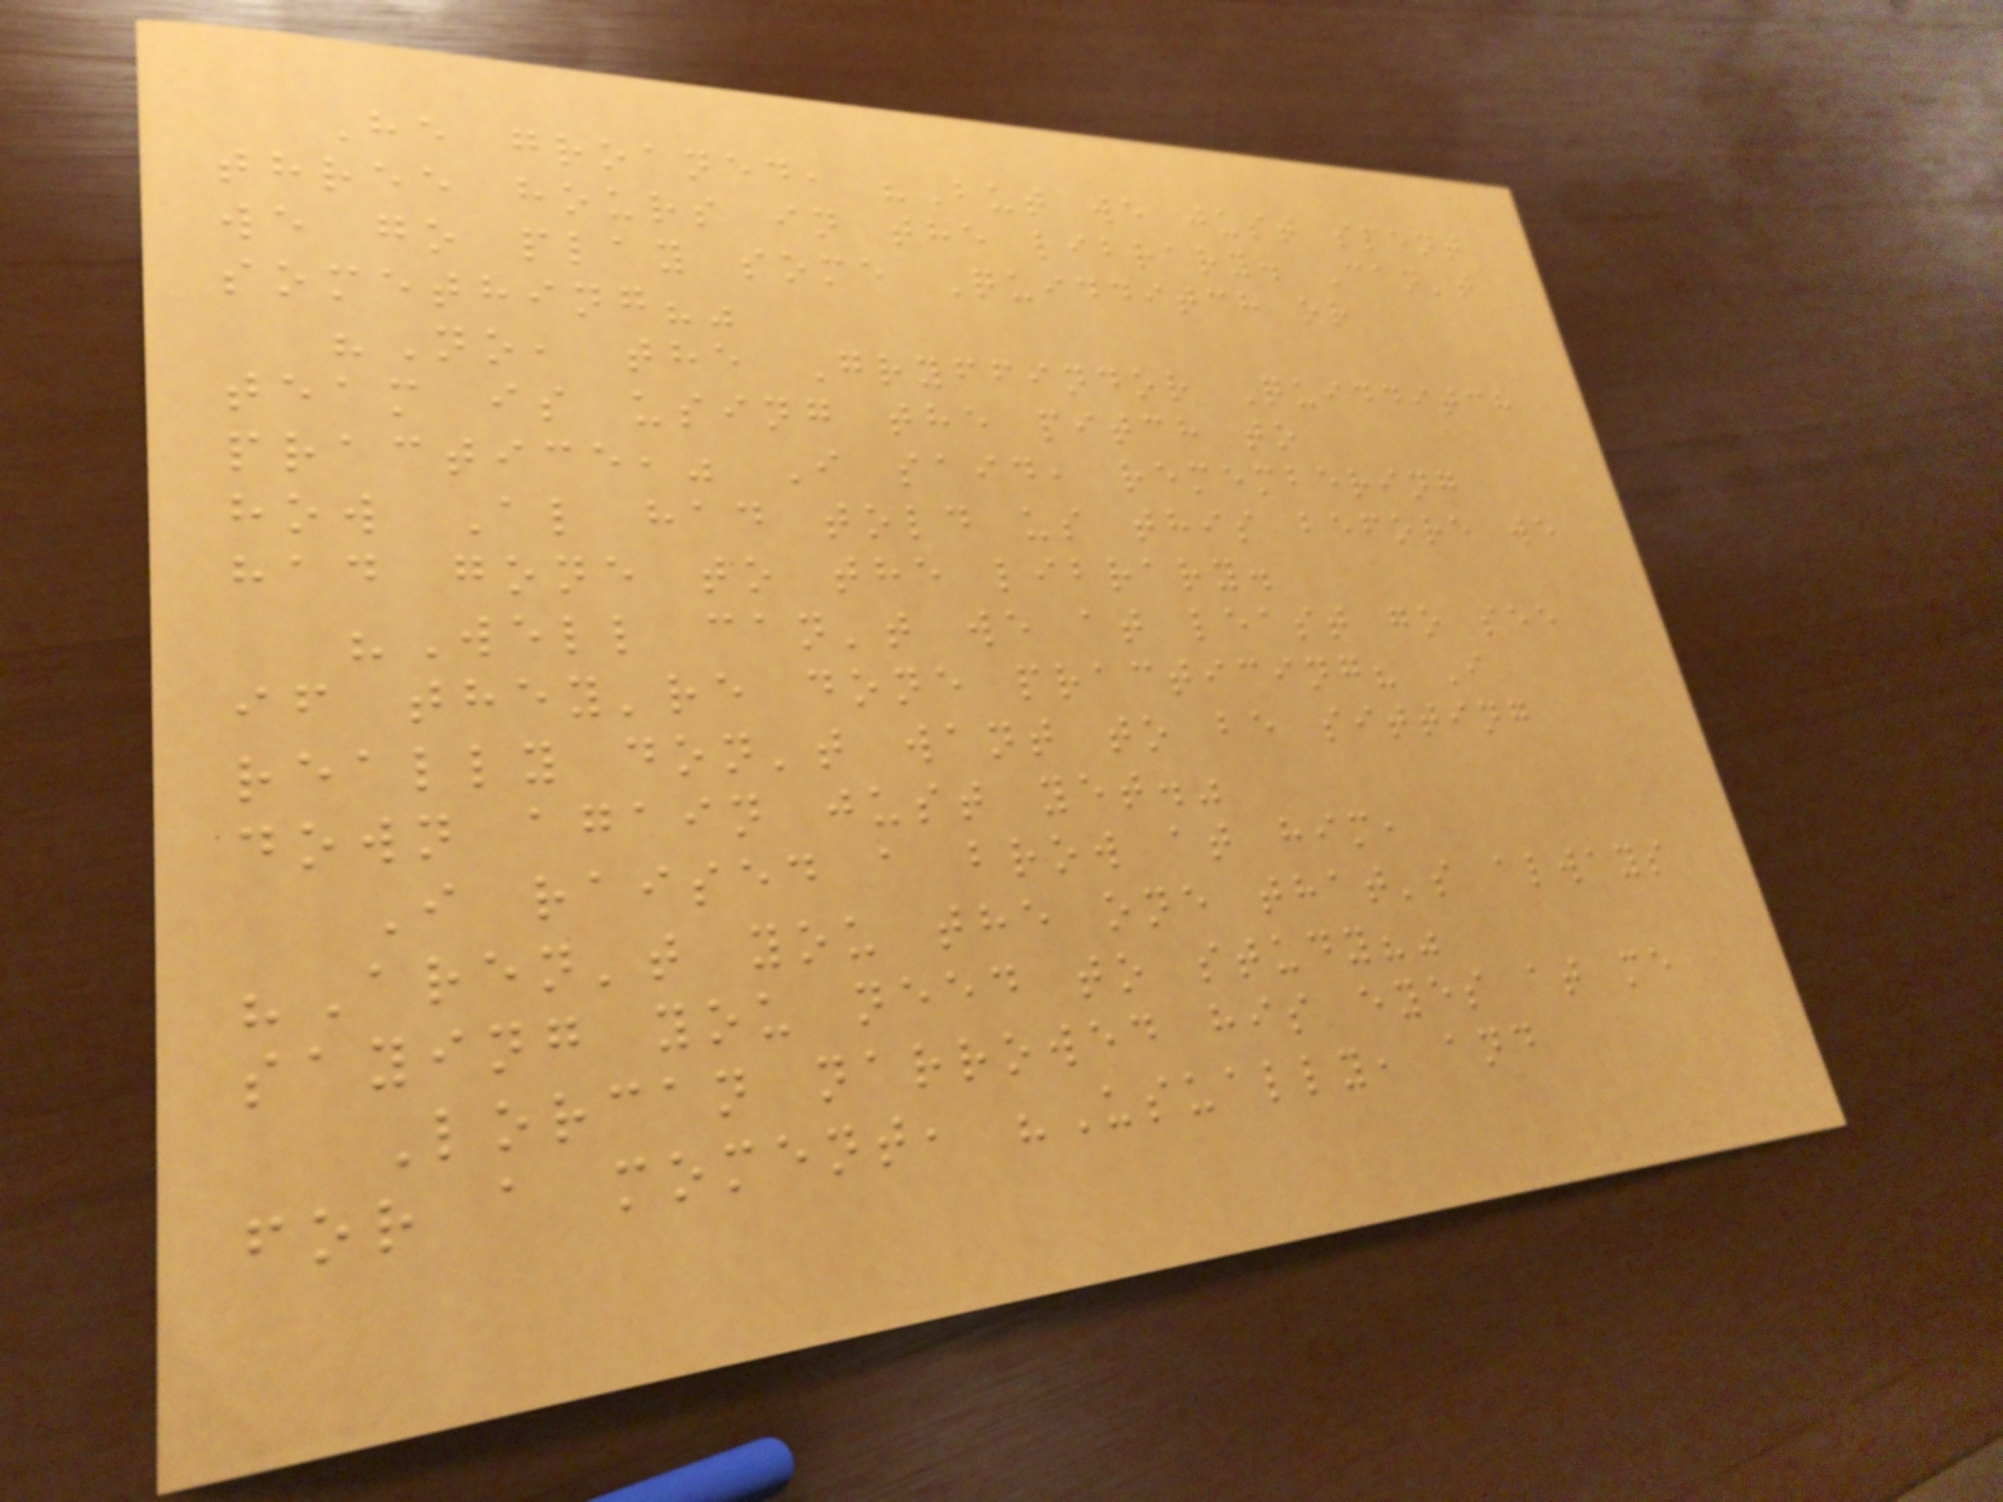He groaned, "But we just spent
three hours in the library. Can't
we go play some Quidditch or
something?"
"No, the Gryffindor Quidditch
team is using the pitch to
practice," I said, remembering
how Al had told us this before we
had gone to the library.
"Well can't we at least go see
if they're done practicing? I
really don't want to be sitting
down again just yet."
I raised a brow at him,
"Aren't you the one that's always
saying you need to study?"
Lorcan narrowed his eyes at me
for a moment, "Usually, and
